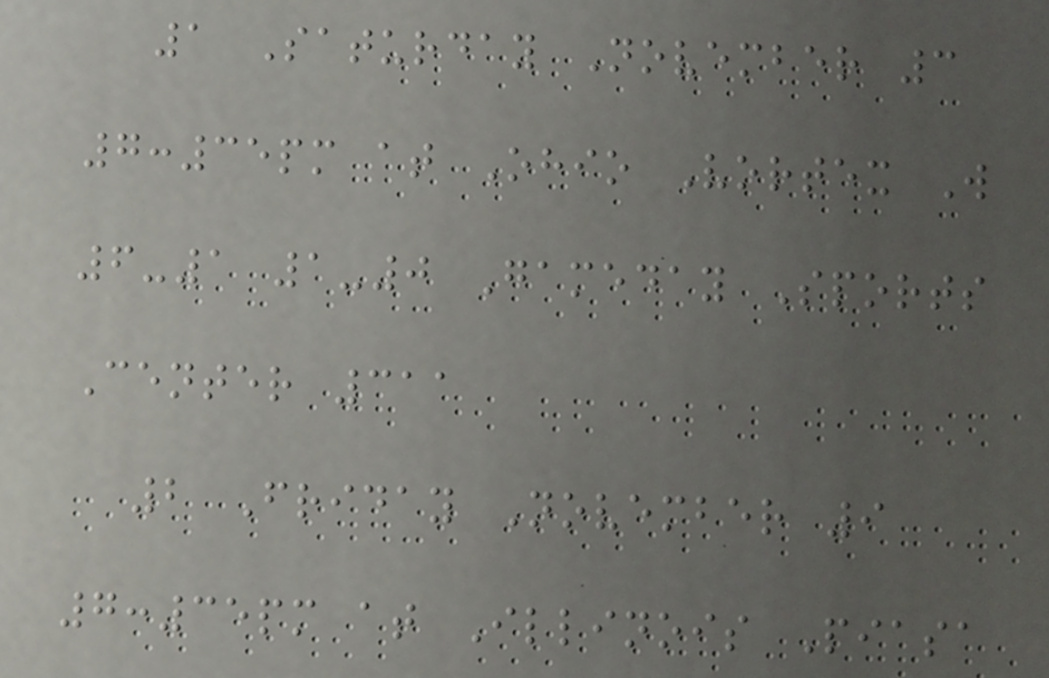1 Saturday November 3
7:35pm at Ohio Vortex W
6-1 1-0 Gameday Sports
Center 311
2 Friday November 9
7:35pm at Illinois Piasa
